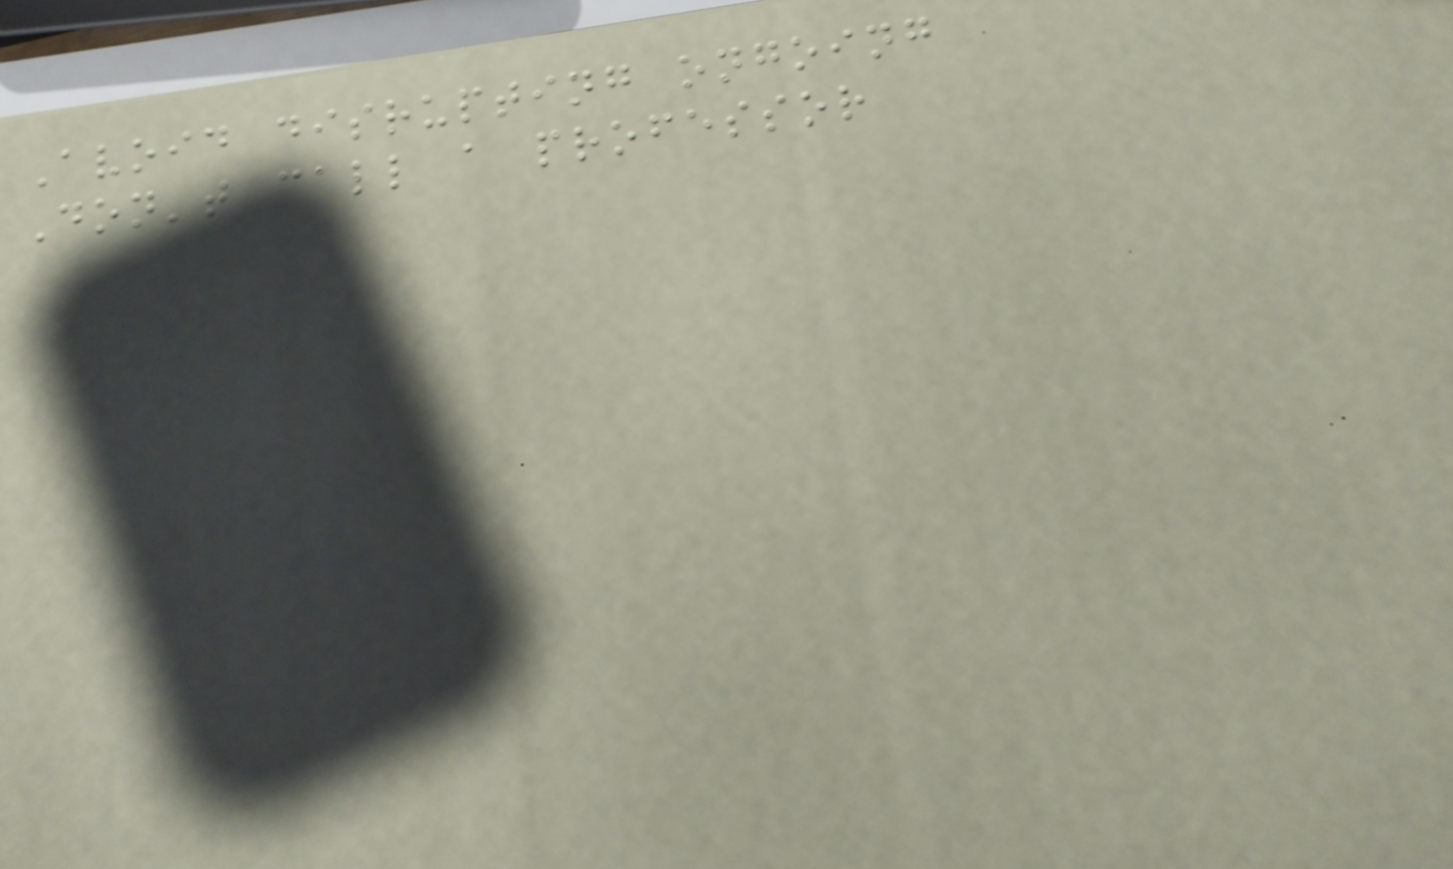Avoid disrupting ongoing
Don't call a professor
